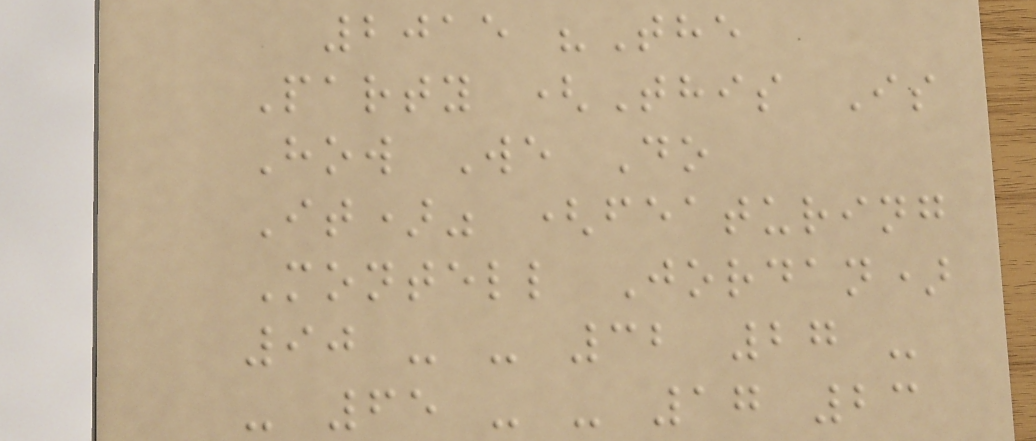2015 "The
Party (This Is
How We Do
It)" (featuring
Montell Jordan)
90 - - 32 27 -
- 65 - - 17 23
